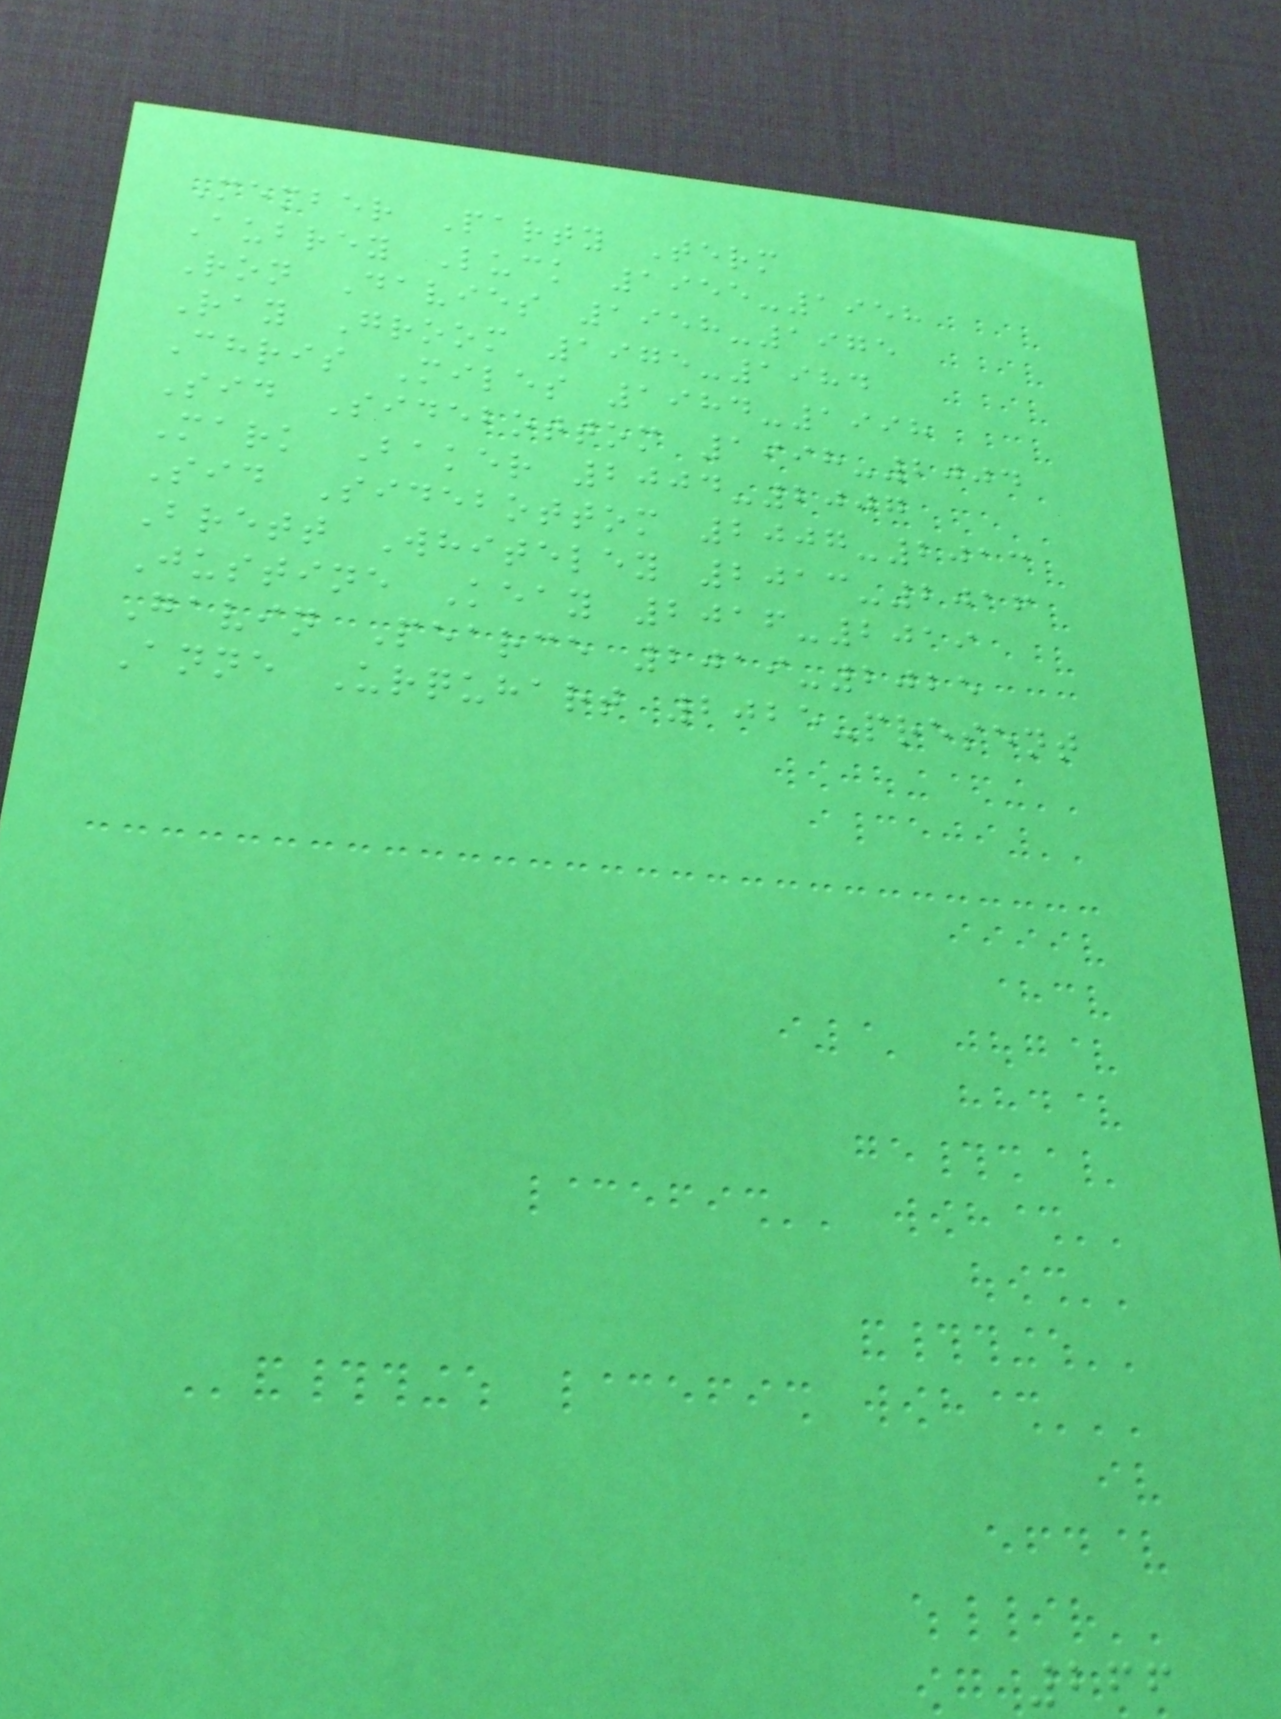Member Party Term
Aubrey Luck 1955-1958
Ron Davies 1958-1975
Ray Groom 1975-1984
Chris Miles 1984-1998
Sid Sidebottom 1998-2004
Mark Baker 2004-2007
Sid Sidebottom 2007-2013
Brett Whiteley 2013-2016
Justine Keay 2016-2019
Gavin Pearce 2019-2025
Anne Urquhart 2025-present
266
